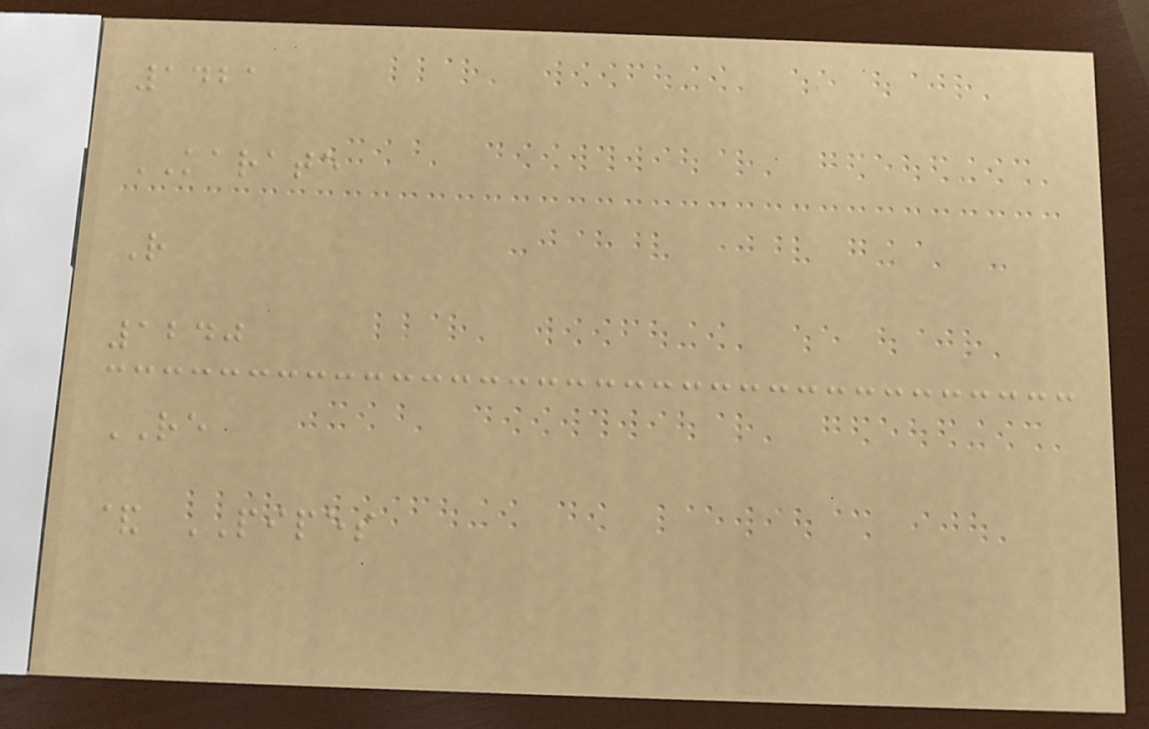1421
KARATE
R
1240
RE
& PIPES
